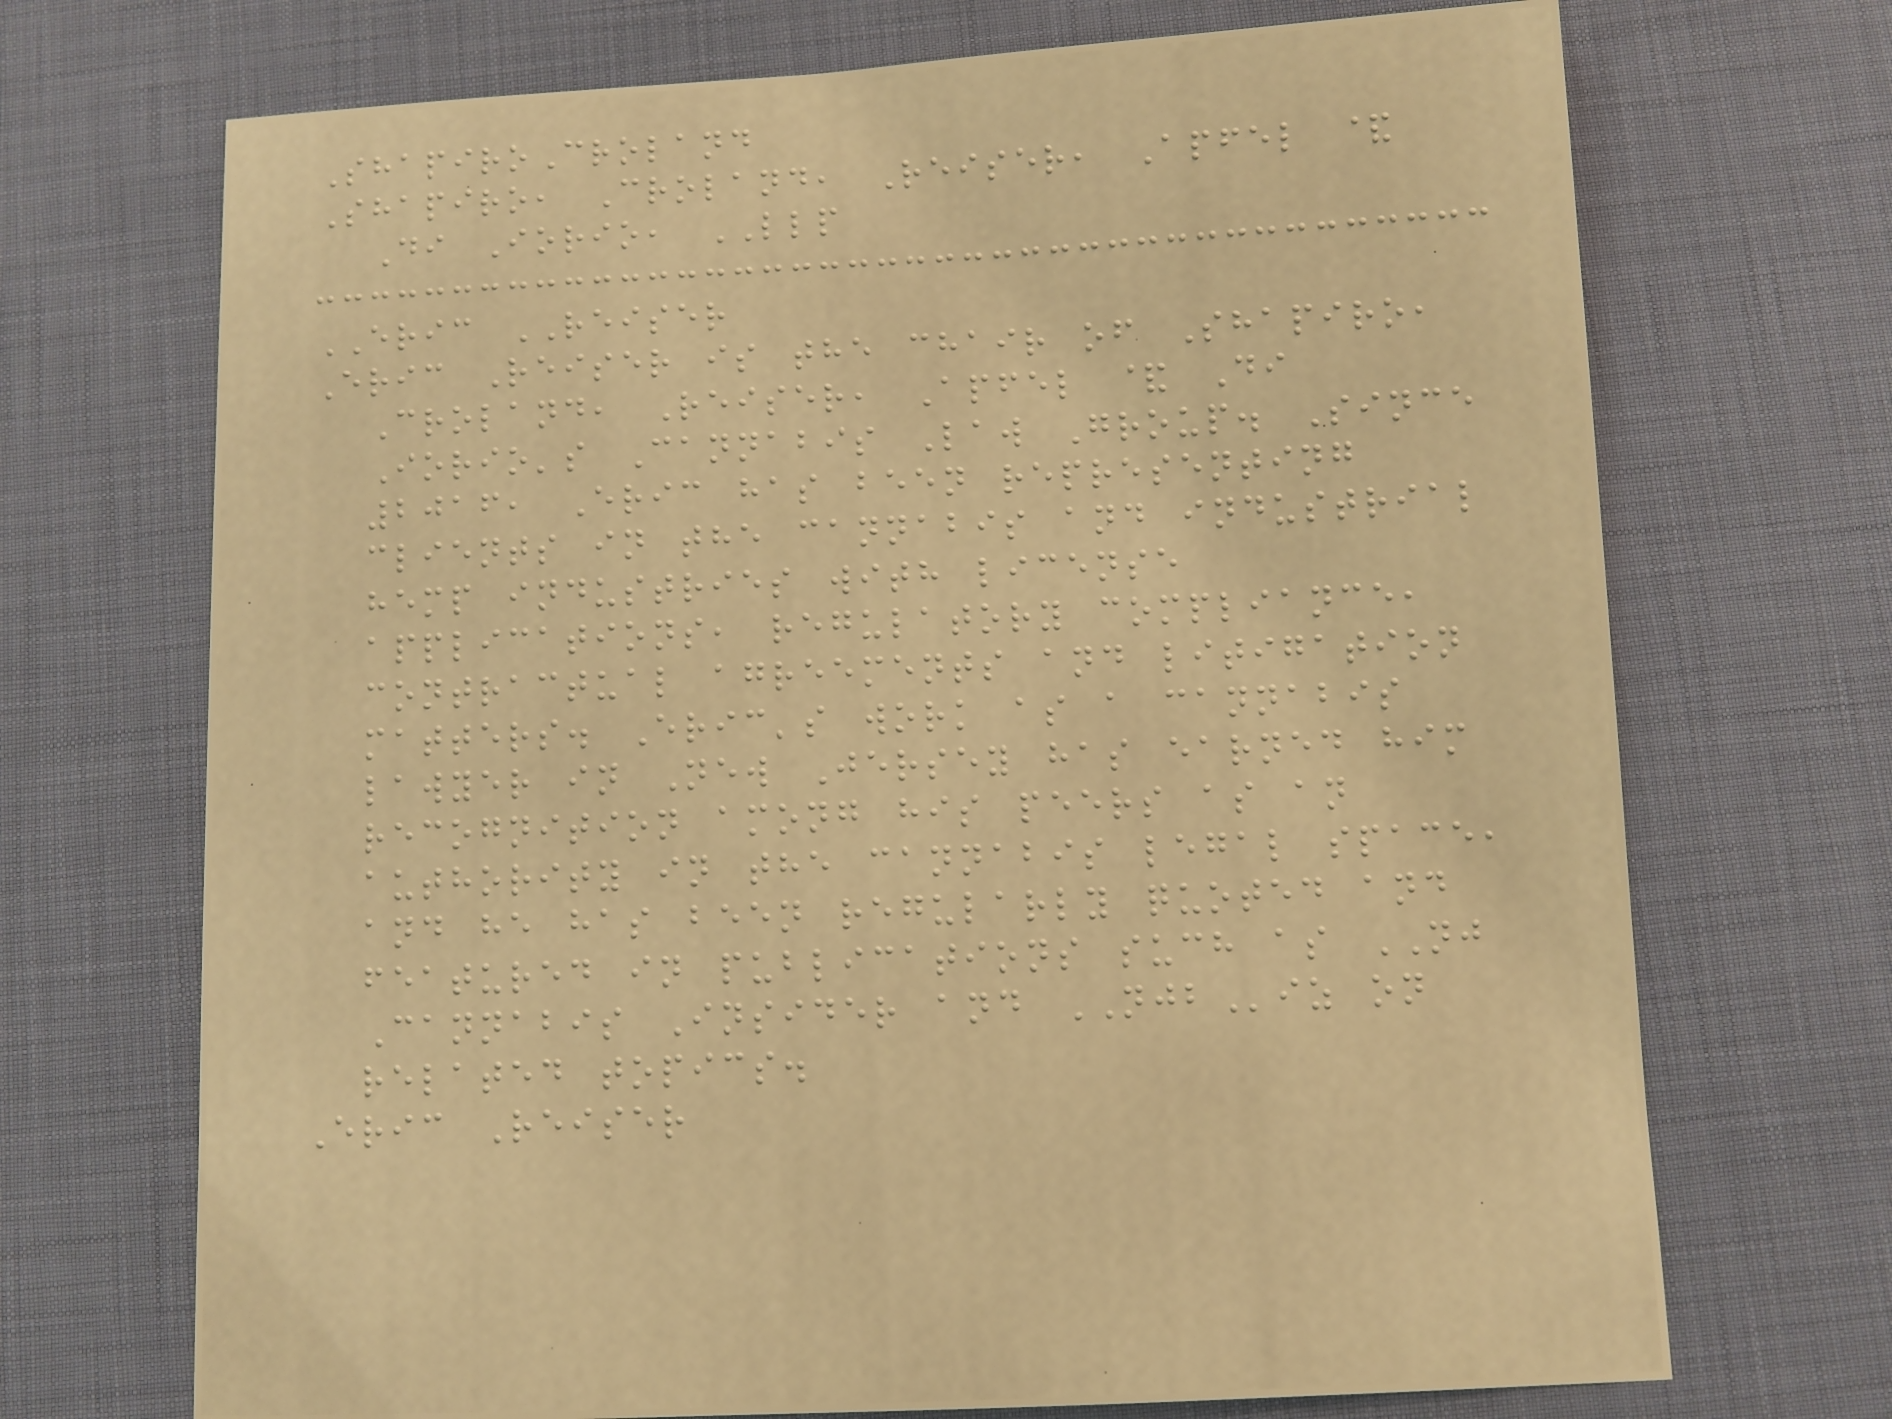ShapiroCroland
Shapiro, Croland, Reiser, Apfel &
Di Iorio, LLP
ERIC REISER
Eric Reiser is the chair of Shapiro,
Croland, Reiser, Apfel & Di
Iorio's Cannabis Law Group. Since
2016, Eric has been representing
clients in the cannabis and industrial
hemp industries with license
applications, regulatory compliance,
contractual agreements and litigation
matters. Eric's work as a cannabis
lawyer in New Jersey has earned him
recognition among his peers as an
authority in the cannabis legal space,
and he has been regularly quoted and
featured in publications such as NJ
Cannabis Insider and NJBiz on
related topics.
Eric Reiser
